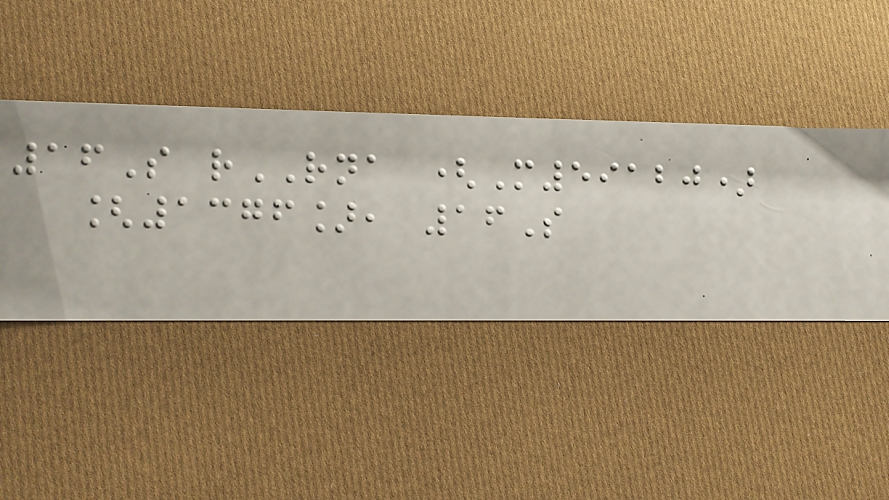16S rRNA (M59120)
[1376], 16S
